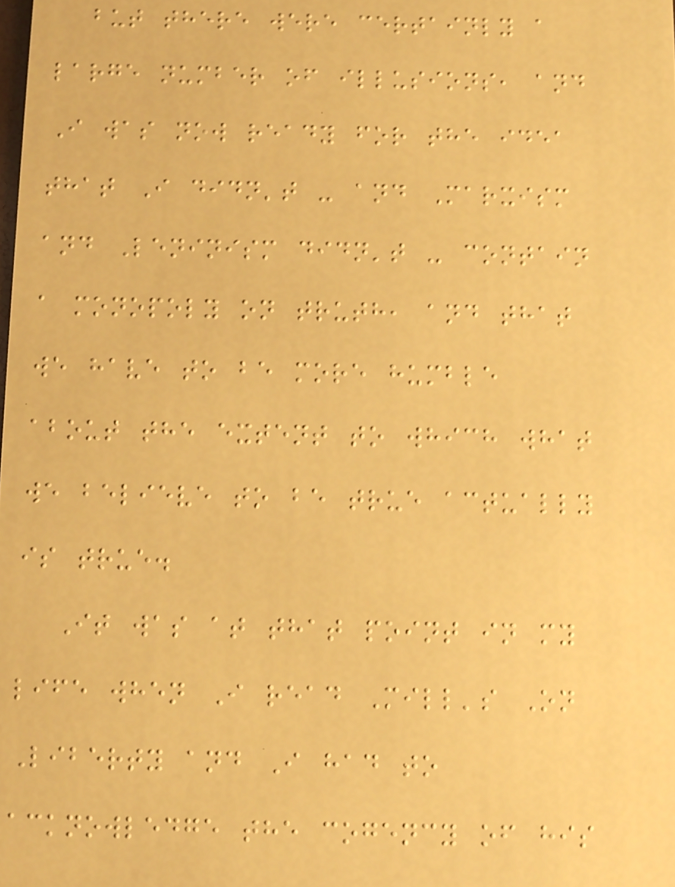but there were certainly a
large number of illusions, and
I was now ready for the idea
that I didn't - and Marxism
and Leninism didn't - contain
a monopoly on truth, and that
we have to be more humble
about the extent to which what
we believe to be true actually
is true.
It was at that point in my
life when I read Mill's On
Liberty and I had to
acknowledge the cogency of his
